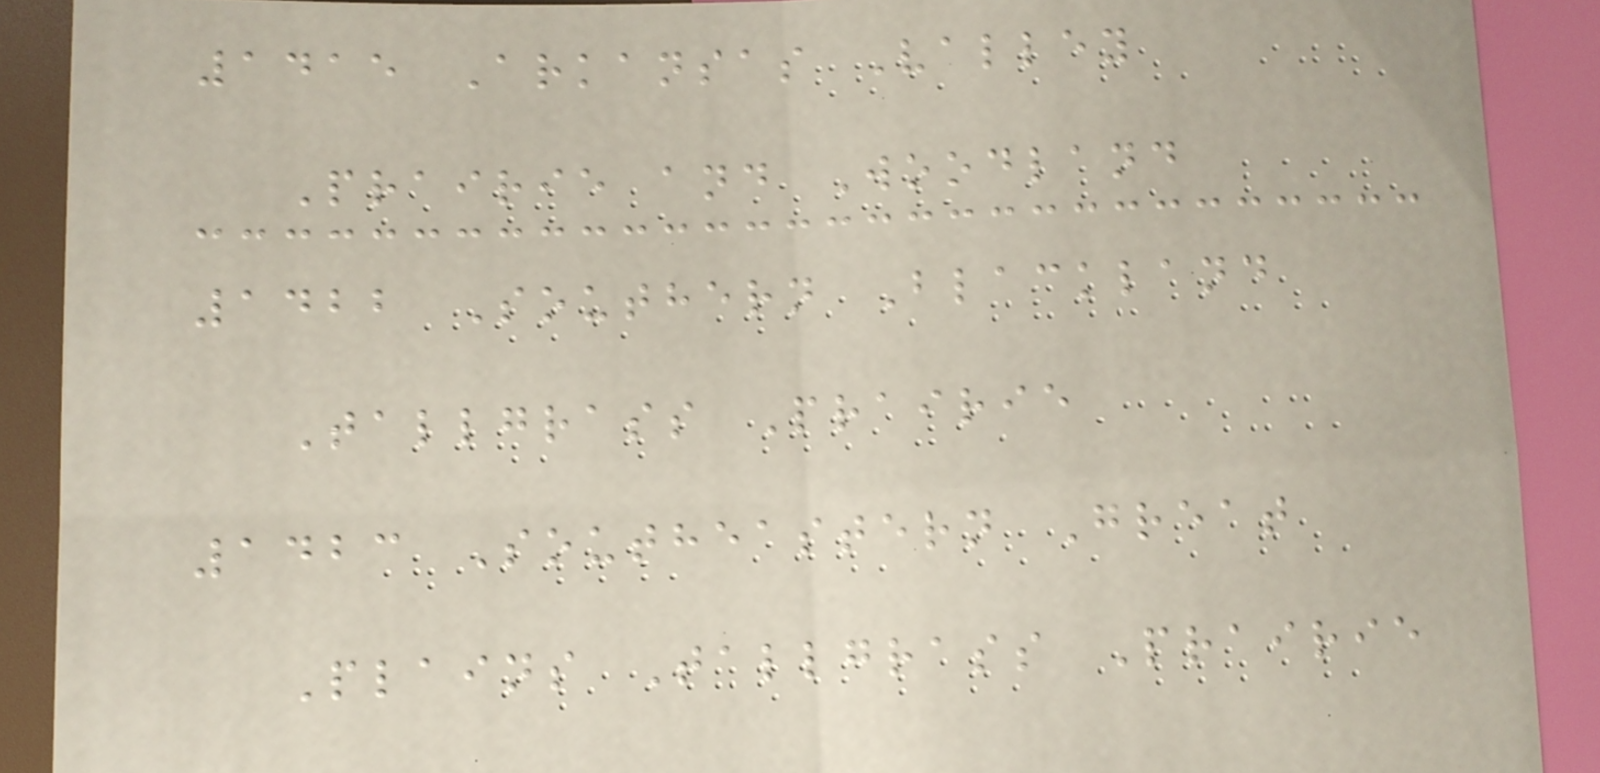1415 Arkansas Valley
Prairie and Woodland
1422 Southern Blackland
Tallgrass Prairie
1423 Southeastern Great
Plains Tallgrass Prairie
